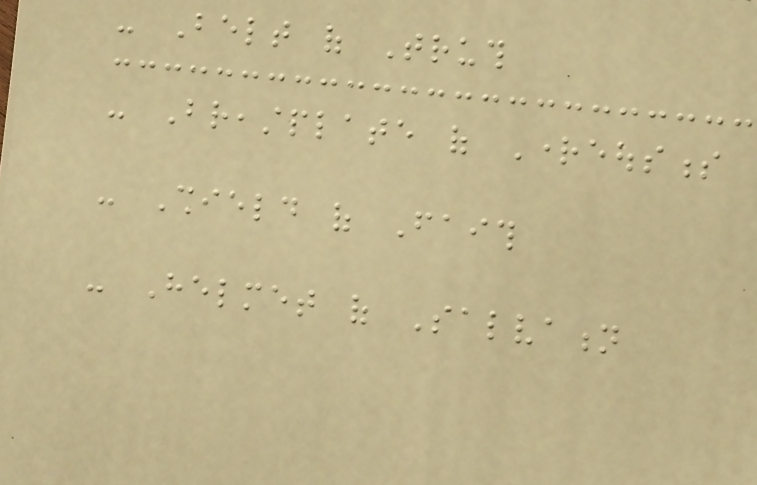- Belt of Truth
- Breastplate of Righteousness
- Shield of Faith
- Helmet of Salvation
